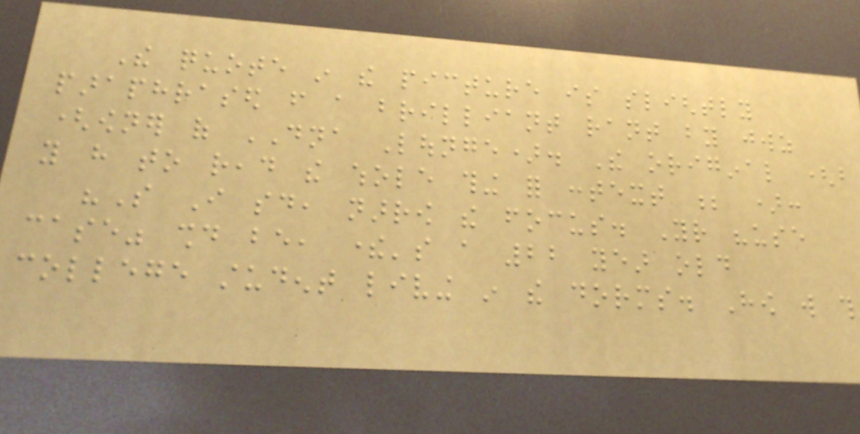The quote in the picture is slightly
paraphrased from a brilliant rant by jwz
(owner of DNA Lounge). The original (but
you have to read the whole thing for context ; ):
"So I said, narrow the focus. Your "use
case" should be, there's a 22 year old
college student living in the dorms. How will this
